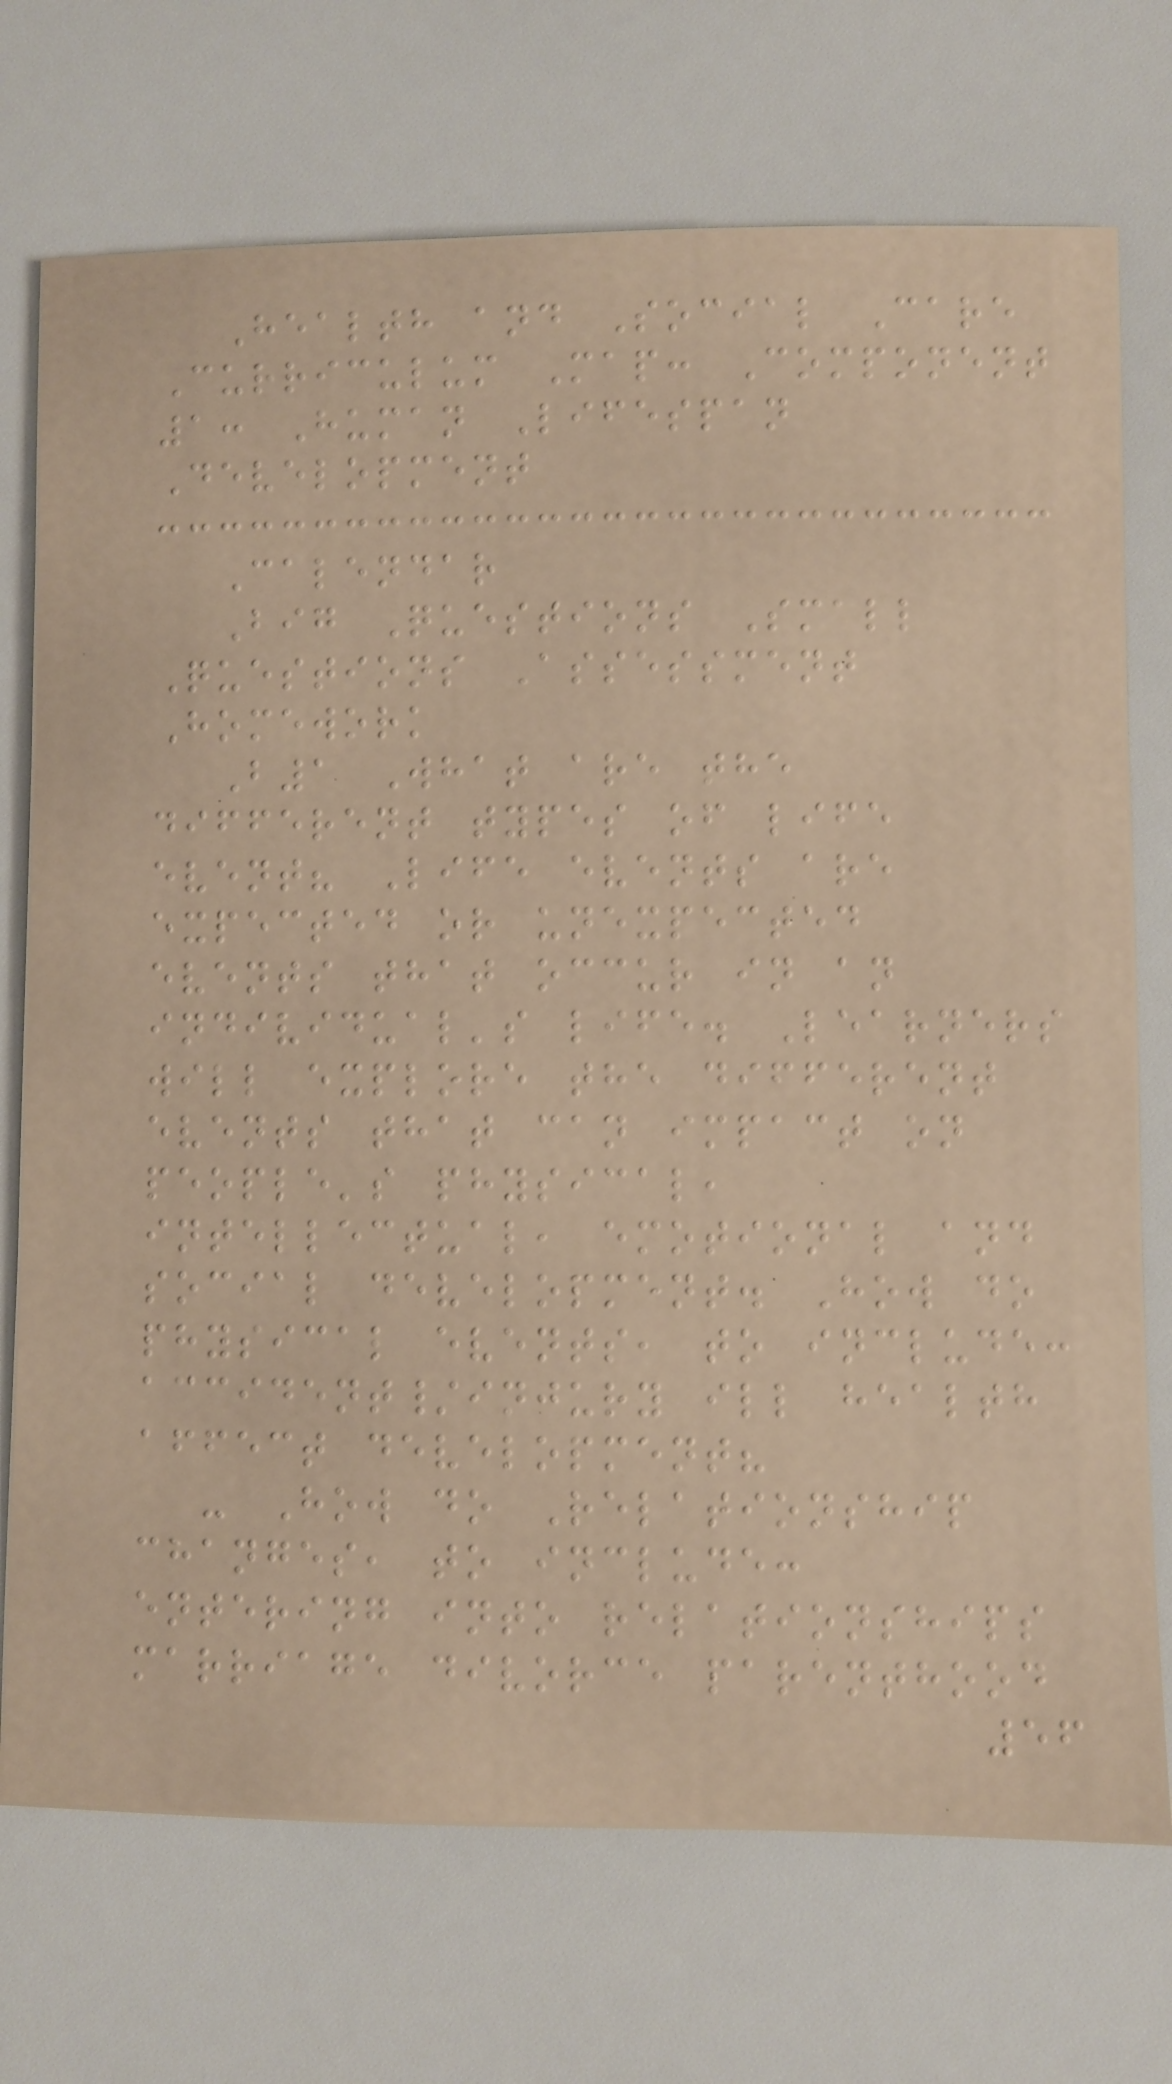Health and Social Care
Curriculum Map: Component
1: Human Lifespan
Development
Calendar
Big Questions Small
Questions Assessment
Homework
B1 What are the
different types of life
event? Life events are
expected or unexpected
events that occur in an
individual's life. Learners
will explore the different
events that can impact on
people's physical,
intellectual, emotional and
social development. How do
physical events, to include:
accident/injury ill health
affect development?
- How do Relationship
changes, to include:
entering into relationships
marriage divorce parenthood
56
